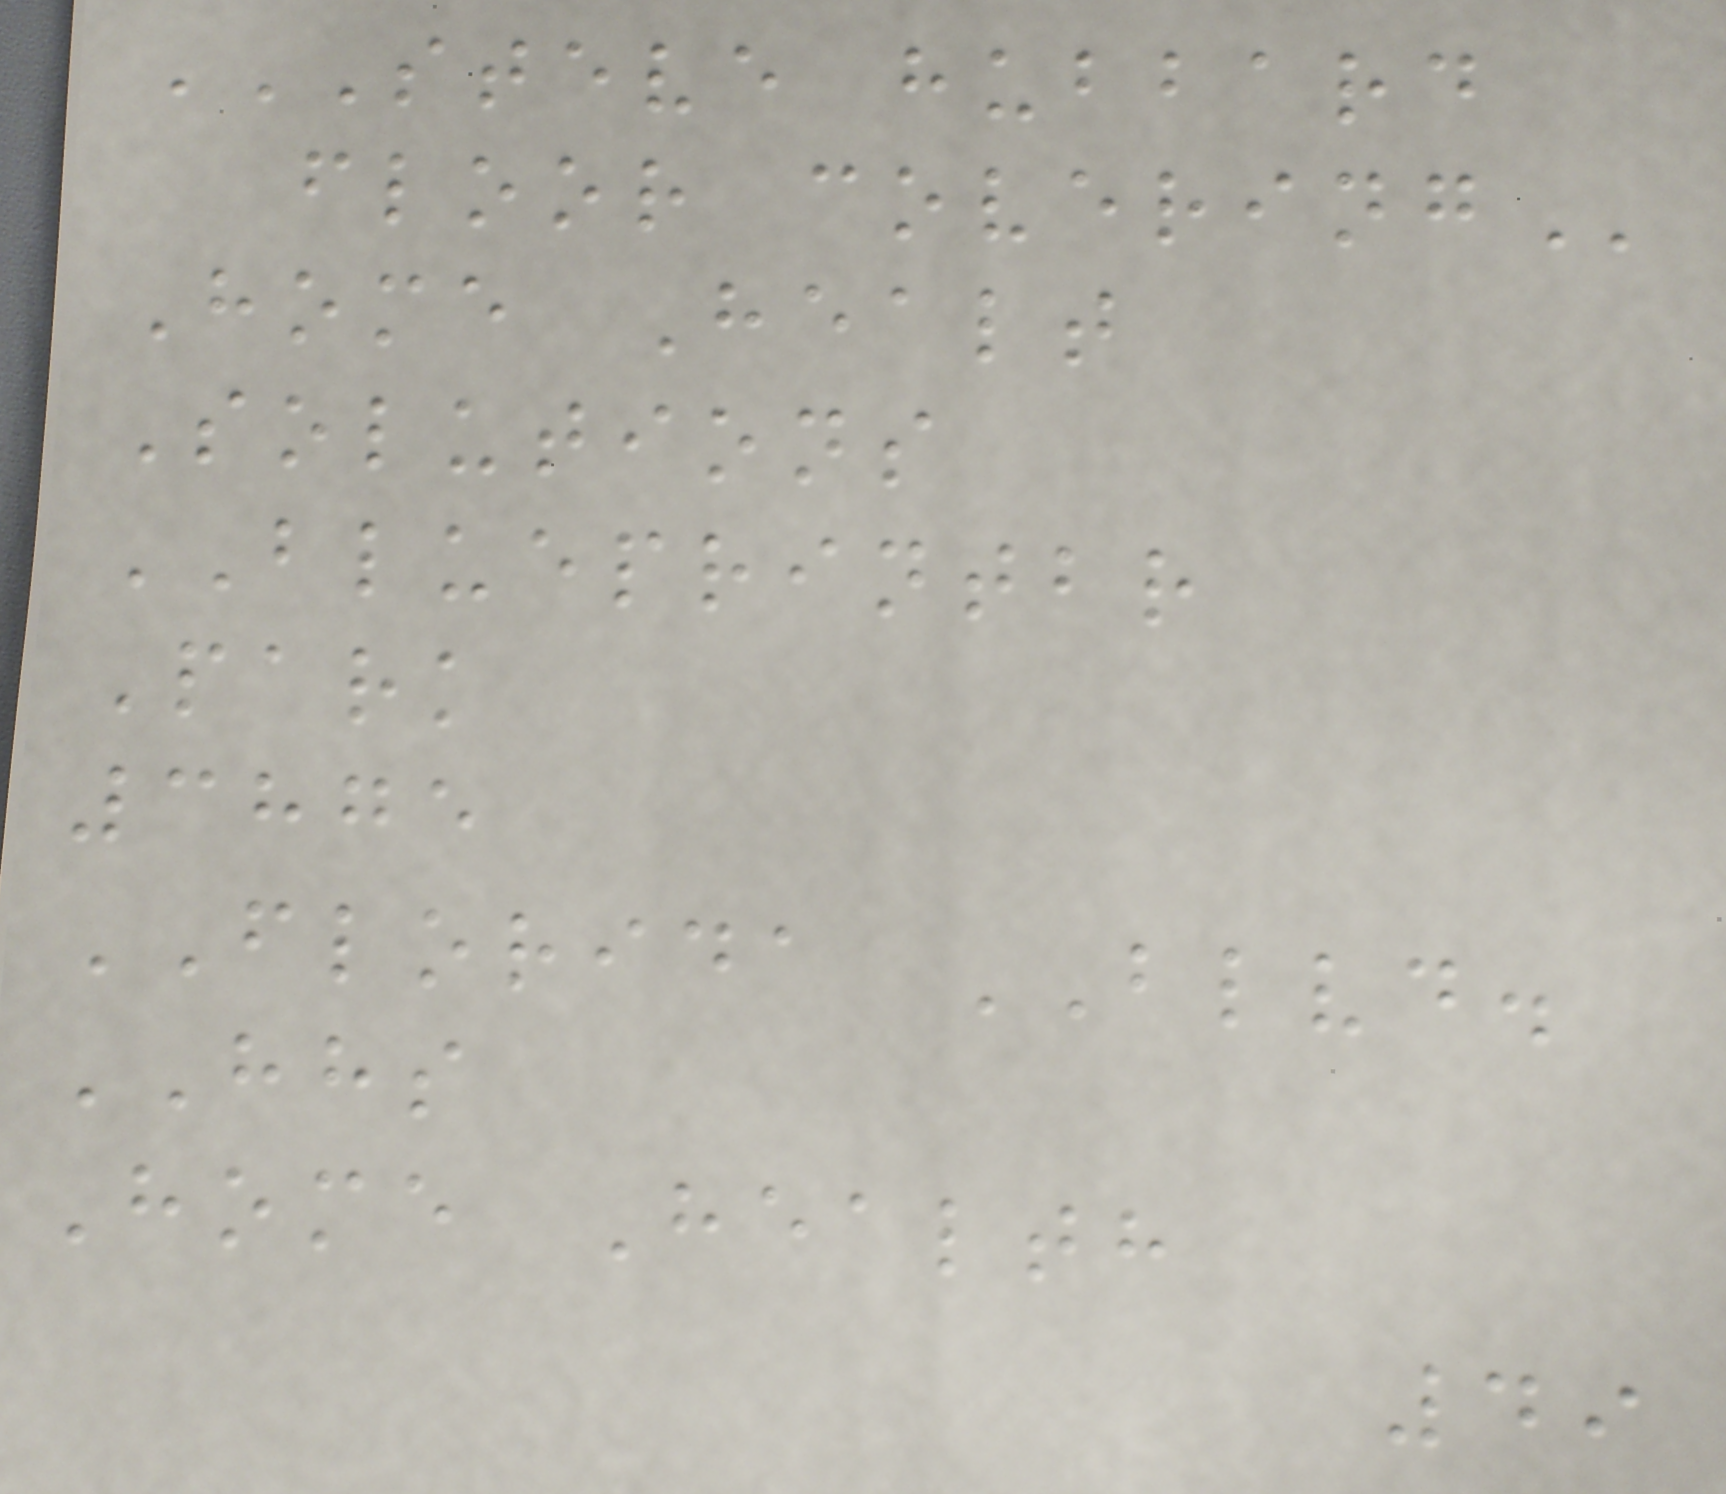STEVE HUBBARD
FLOOR COVERING
Home Healt
Solutions
BLUEPRINTBR
Park
3875
FLORIDA BLVD.
HHS
Home Health
49
